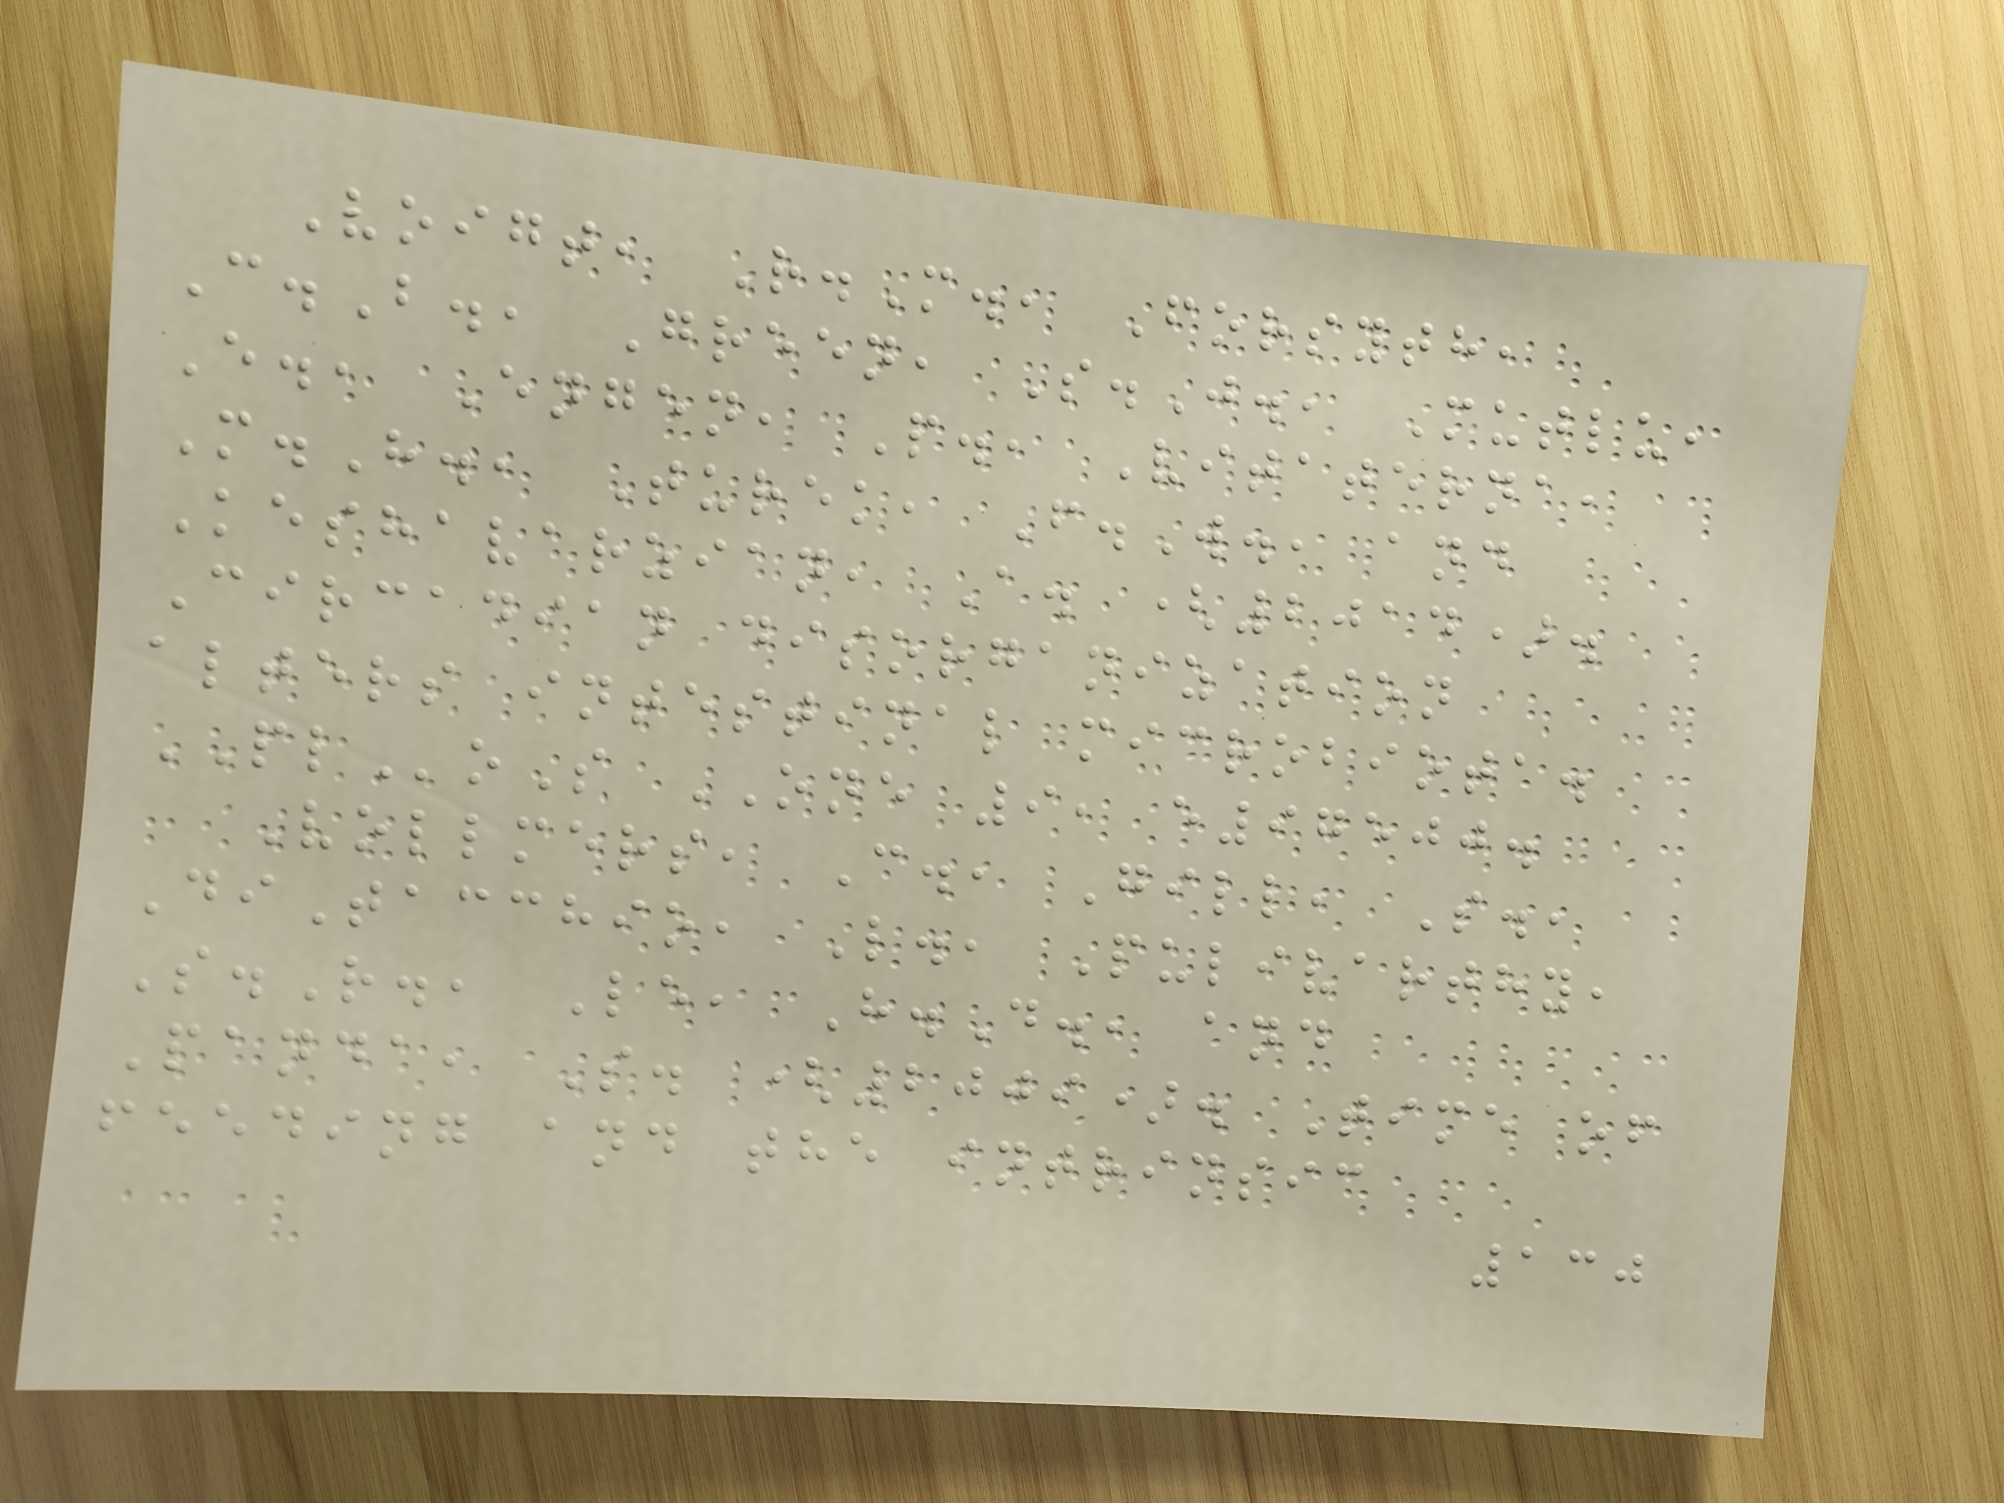Voigt, R.M., Forsyth,
C.B., Green, S.J., Mutlu,
E., Engen, P., Vitaterna,
M.H., Turek, F.W., and
Keshavarzian, A. (2014).
Circadian disorganization
alters intestinal microbiota.
PLoS ONE 9, e97500.
Vollmers, C., Gill, S.,
DiTacchio, L., Pulivarthy,
S.R., Le, H.D., and
Panda, S. (2009). Time of
feeding and the intrinsic
130
